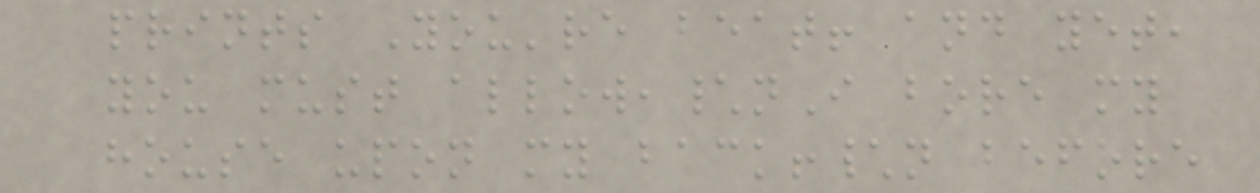prints You're beat! and yet,
you must allow,\nI bore my
house upon my back!\n before
